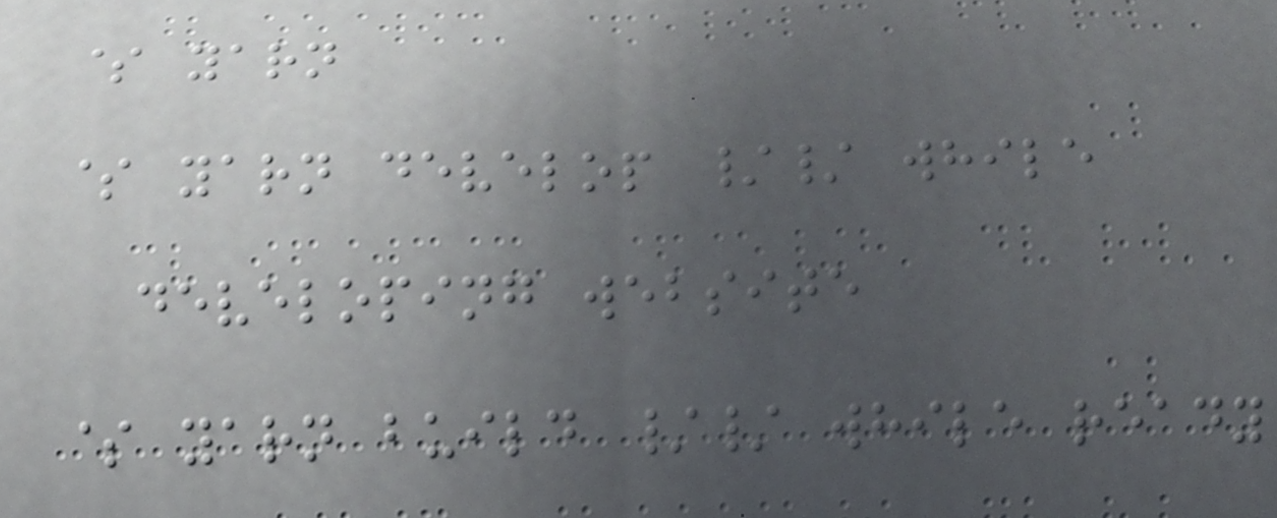$ yarn
$ yarn develop // while
developing website
$ yarn build // while ready
